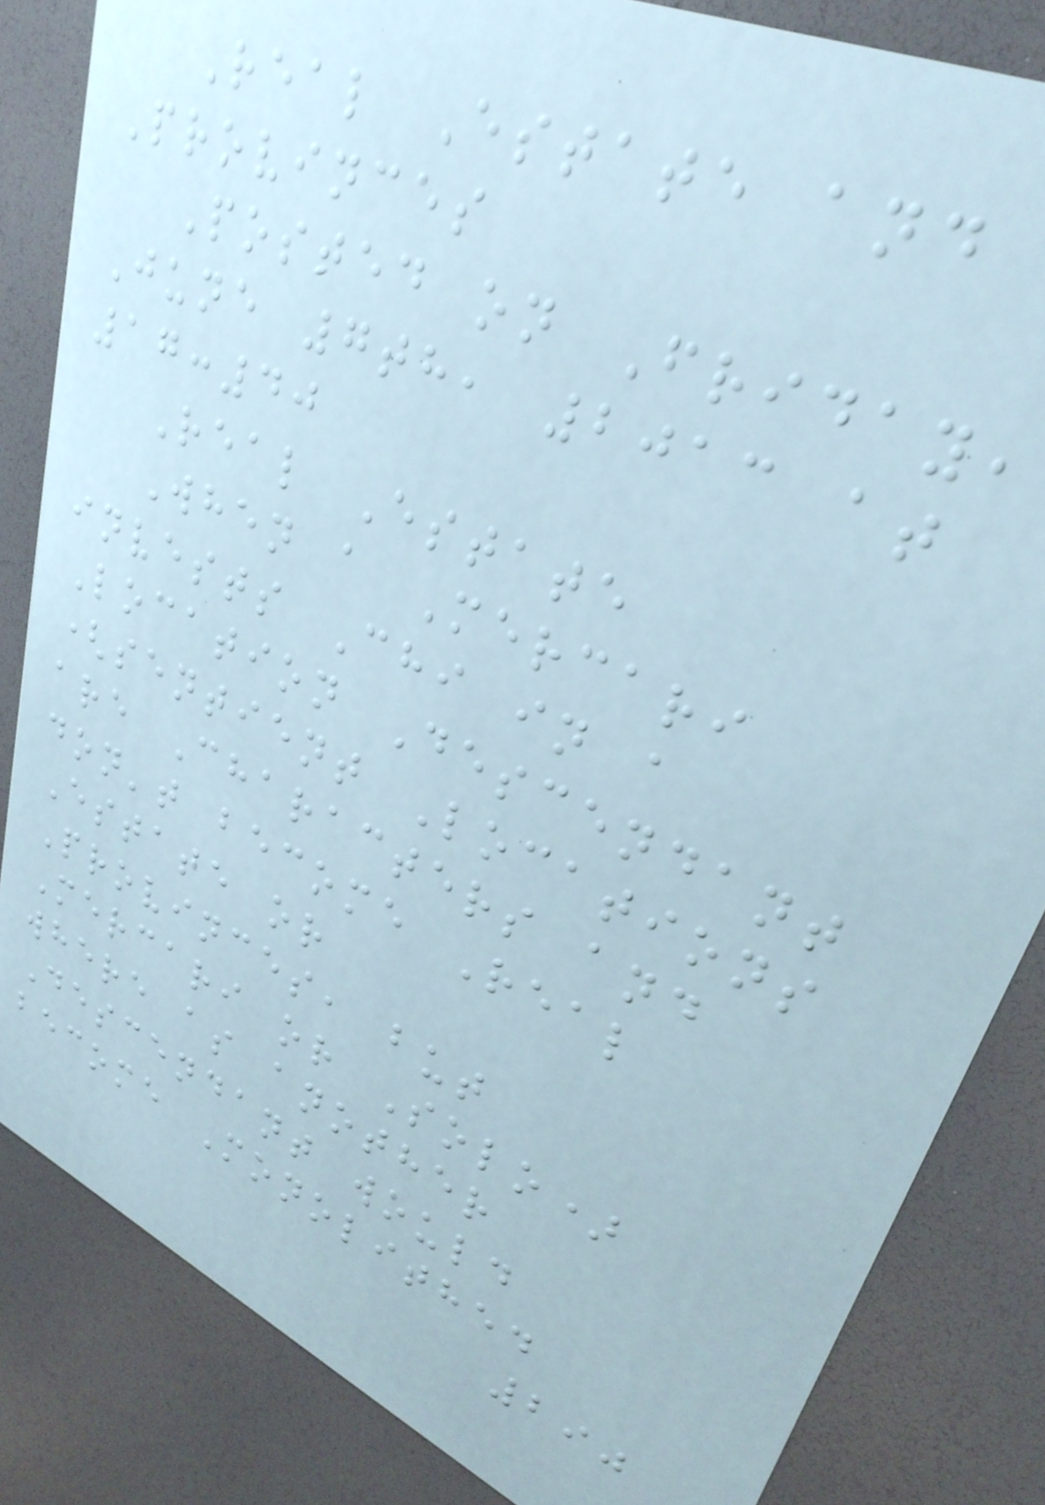Real Estate and
Provinces
Posted on Friday,
June 7th, 2013 at
17:40
Real Estate
When a Mercari
invests Chi in a
Location Descendant
(sentient Locations
are Characters and
don't become Real
Estate or
Provinces, but
Mercari or Solo)
where as another
Descendant would
become Monolithed
290
